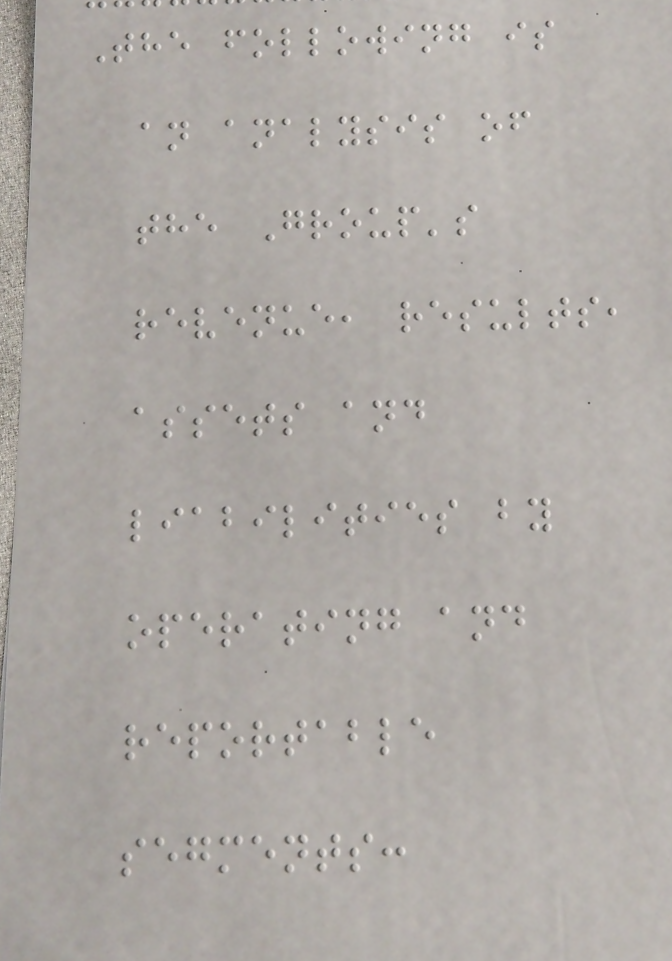The following is
an analysis of
the Group's
revenue, results,
assets and
liabilities by
operating and
reportable
segments:
